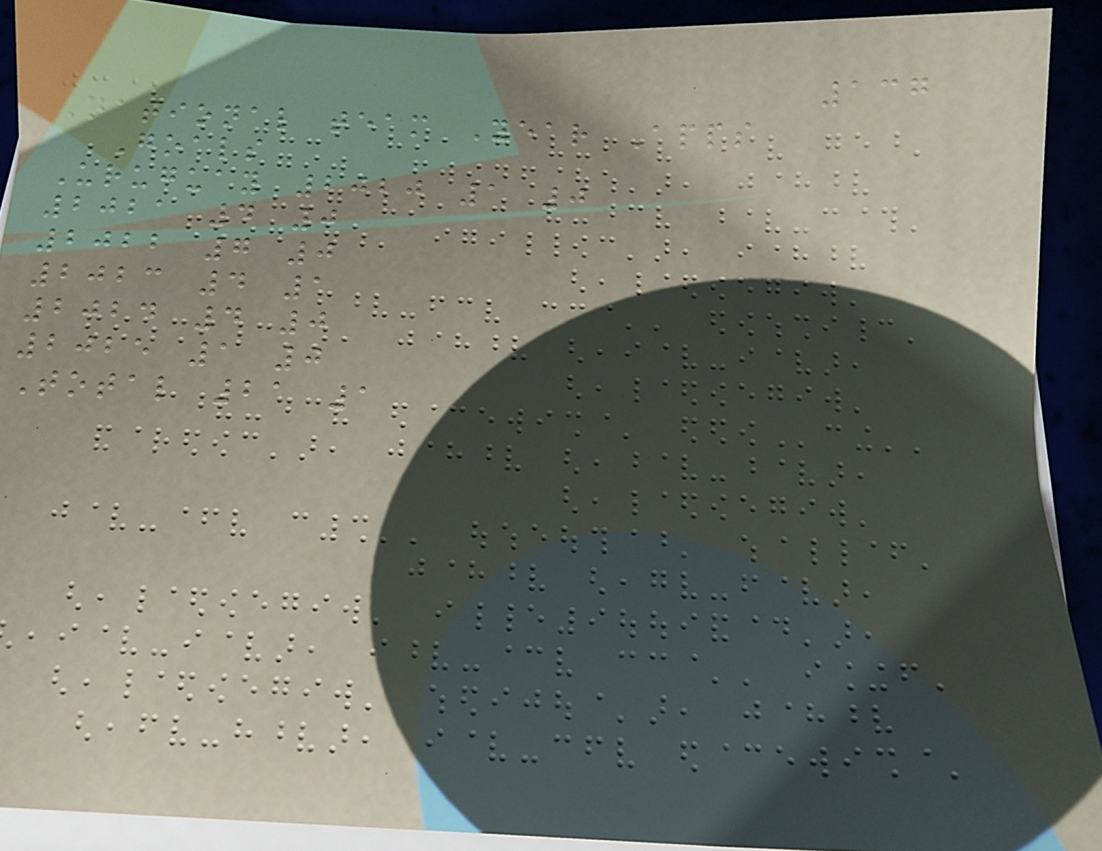137
National team Year Apps
Goals
Uruguay 2020 1 0
2021 4 0
2022 7 0
2023 4 1
2024 4 0
2025 1 0
Total 21 1
